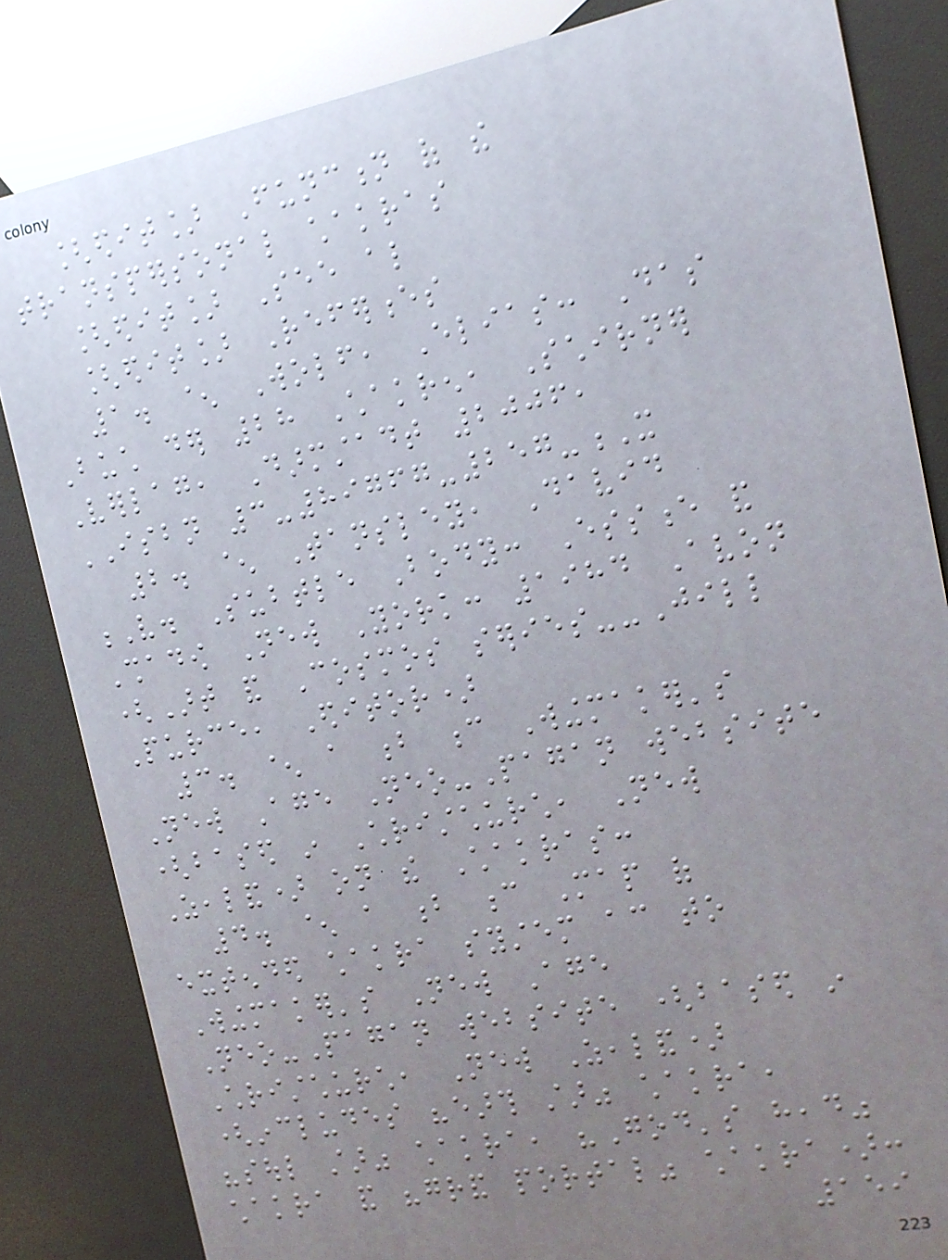[edit] Function of the
transpersonal chakras
[edit] See also
[edit] References
1. ^ Wolf, Elias: Das
Buch der 28 Chakren, Schirner
Verlag, Darmstadt 2006,
ISBN 3-89767-257-X
2. ^ Tansley, David
V. Subtle Body: Essence and
Shadow New York: 1984 Avon
(Art and Cosmos series--Jill
Purce, Editor)
3. ^ a b c Wingmaker's
New Age Neo-Pagan website
(based in Christchurch, New
Zealand) on the Chakras:
4. ^ a b c Map of
extended chakra system according to
Wingmaker's New Age
Neo-Pagan website (based in
Christchurch, New Zealand)
(includes "earth star" chakra,
"soul star" chakra, "God's head"
chakra and "grand portal" chakra):
159
